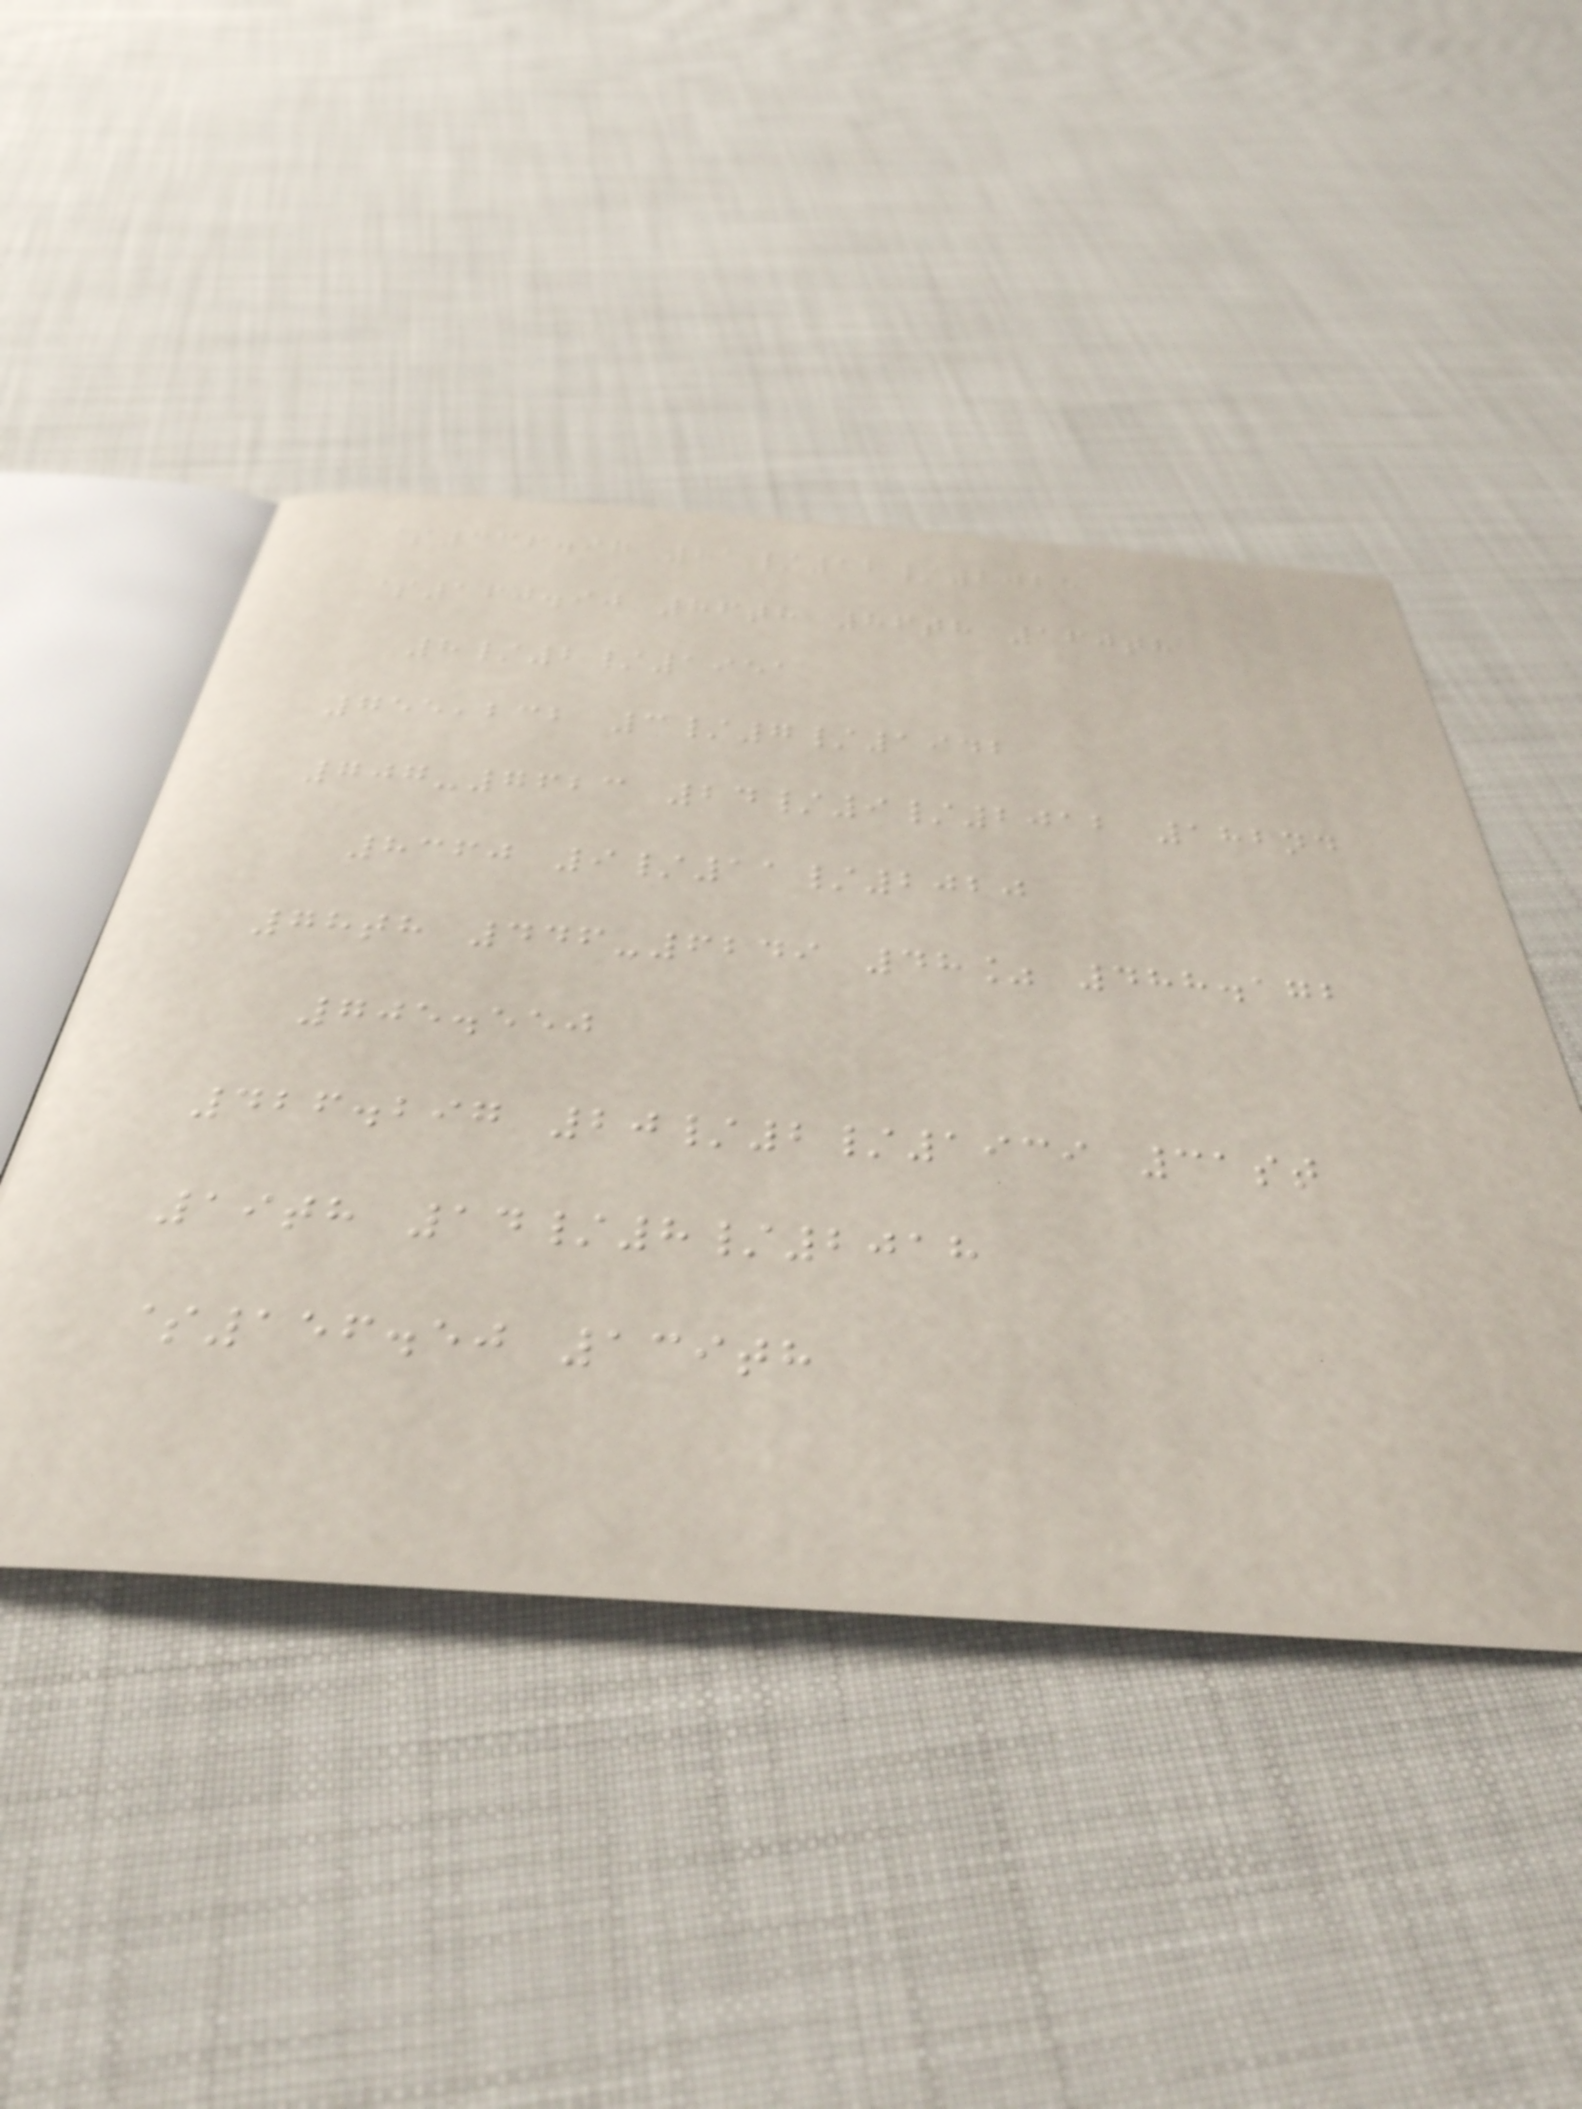$336.97 21/12/2025
$160.90 86th 86th 160th
8/2/1951
755,232 3/7/1942
707-7623 24/9/2012 182nd
8360 9/11/2020
78th 446-6249 48% 488.172
705.550
426.297 20/2/1939 31st
19th 14/8/2018
$156.50 139th
